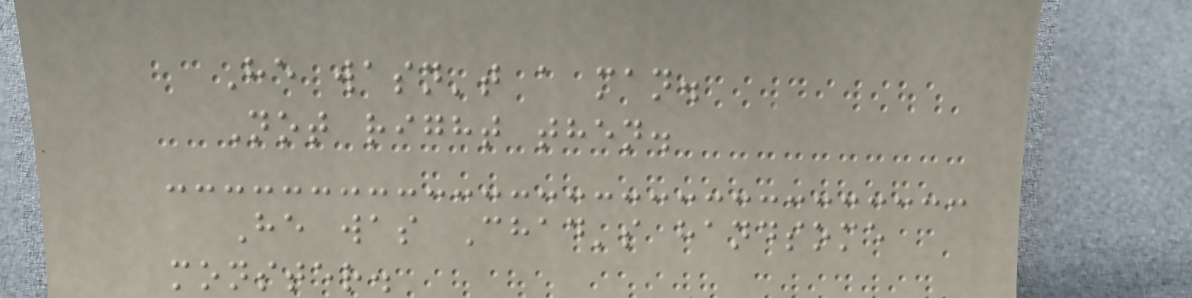He wasn't a man.
Not right then.
He was Chad's handsome
monster.
